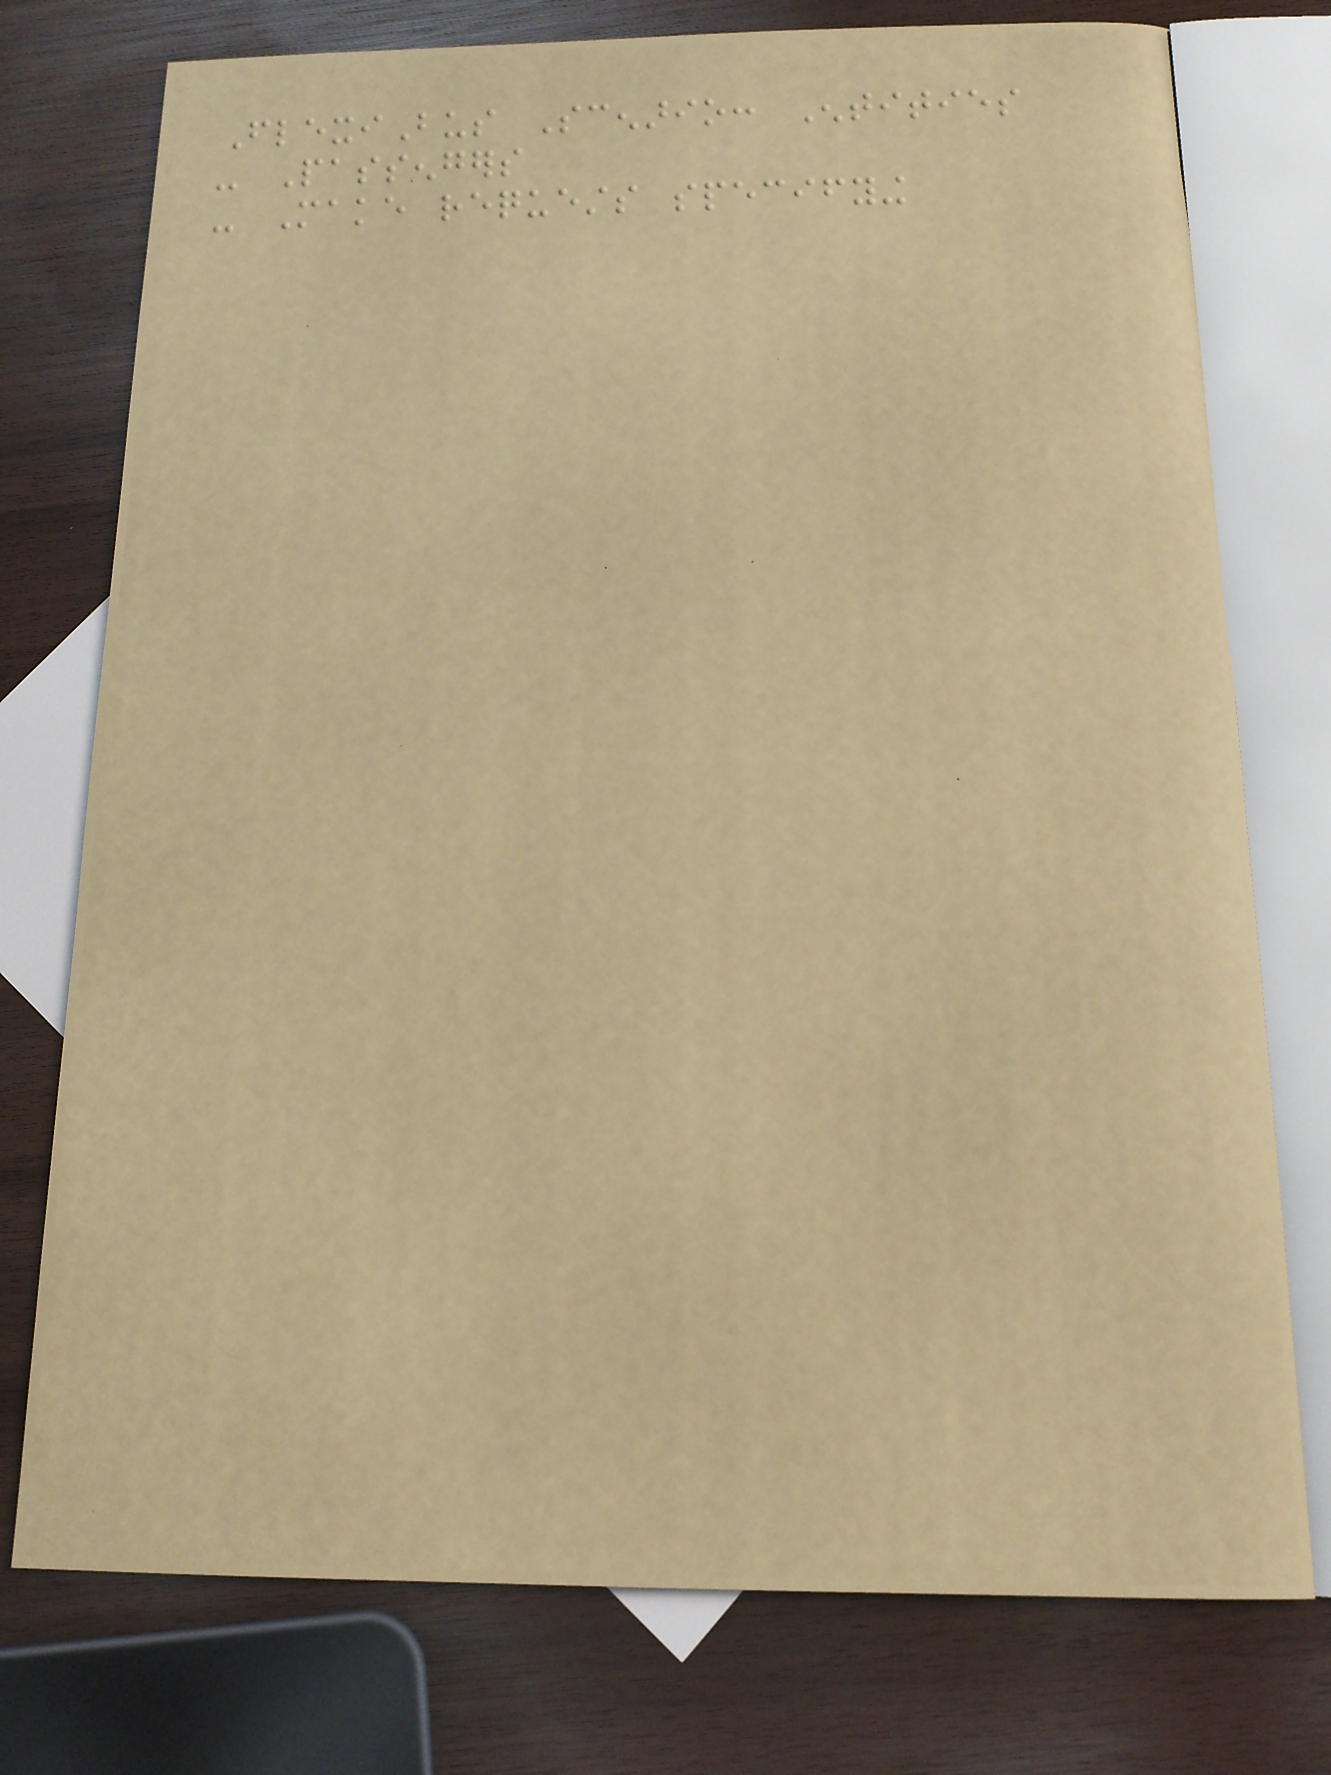FlexiBus Scenario: Entities
- Passengers
- Make requests specifying
